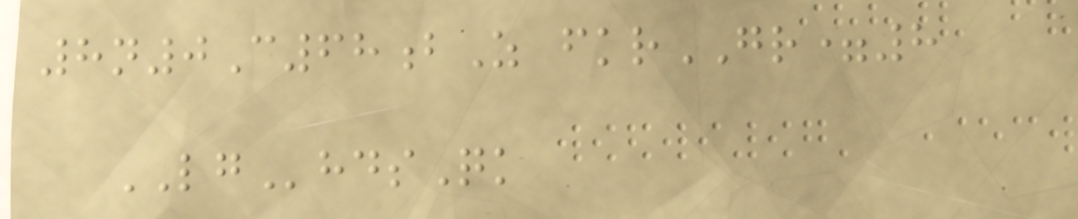8n0C68bZ fkrGR=8
LGhdsQk
